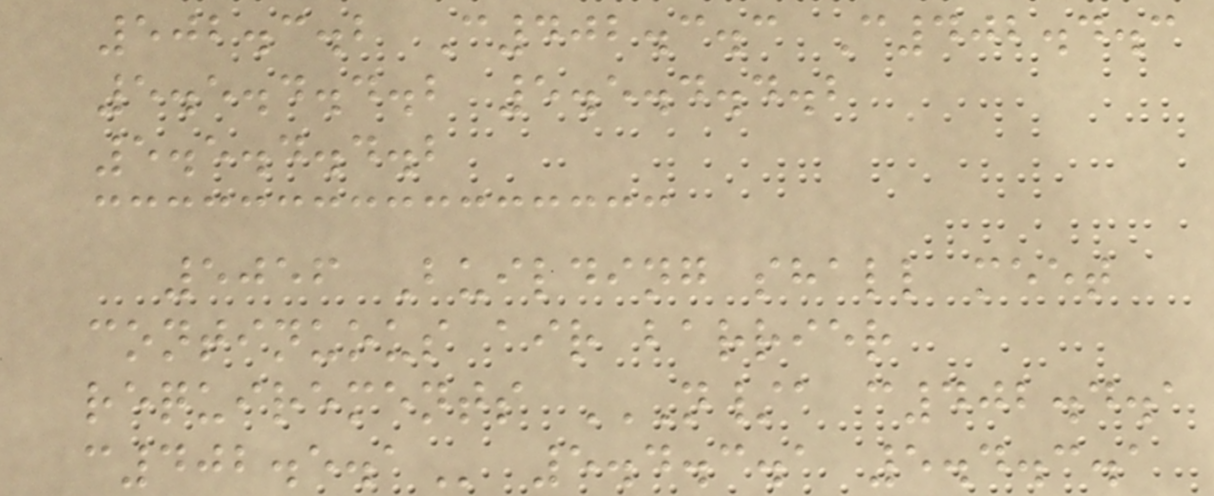502.3.2 C402.3.3 C402.4.3
5.5.4.4.2 5.5.4.4.2
5.5.4.4.2
5056 Building shall meet
continuous air barrier
requirements N/A C402.4.1
C402.5.1 5.4.3.1 5.4.3.1
